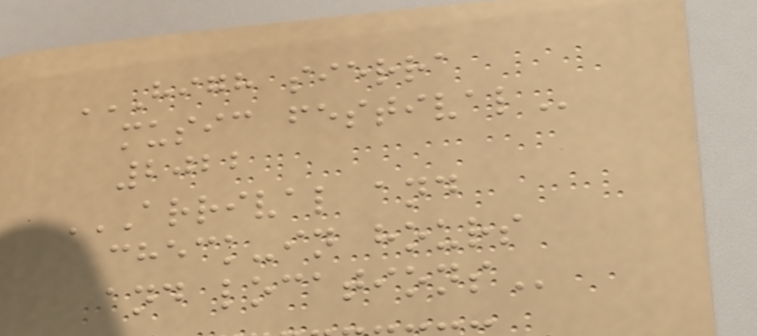HIGH SIERRA
MUSIC FESTIVAL
2022
ARRIVAL AND
CHECK-IN HOURS
AND LOCATIONS
